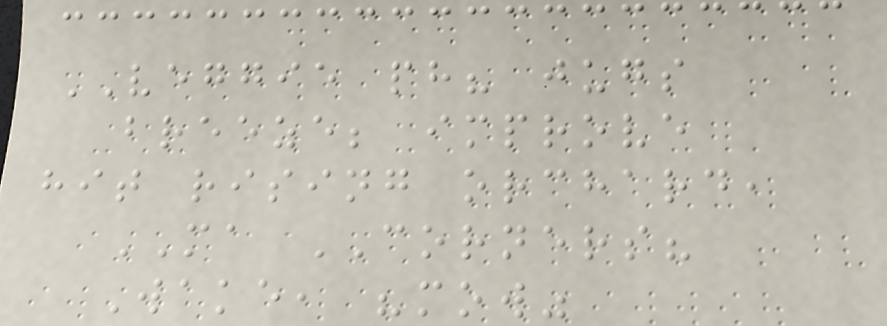VEGGIE ph? jugs
breeze; improve
hit rising orchard,
MA CORNERS?
Wake, "mow"
